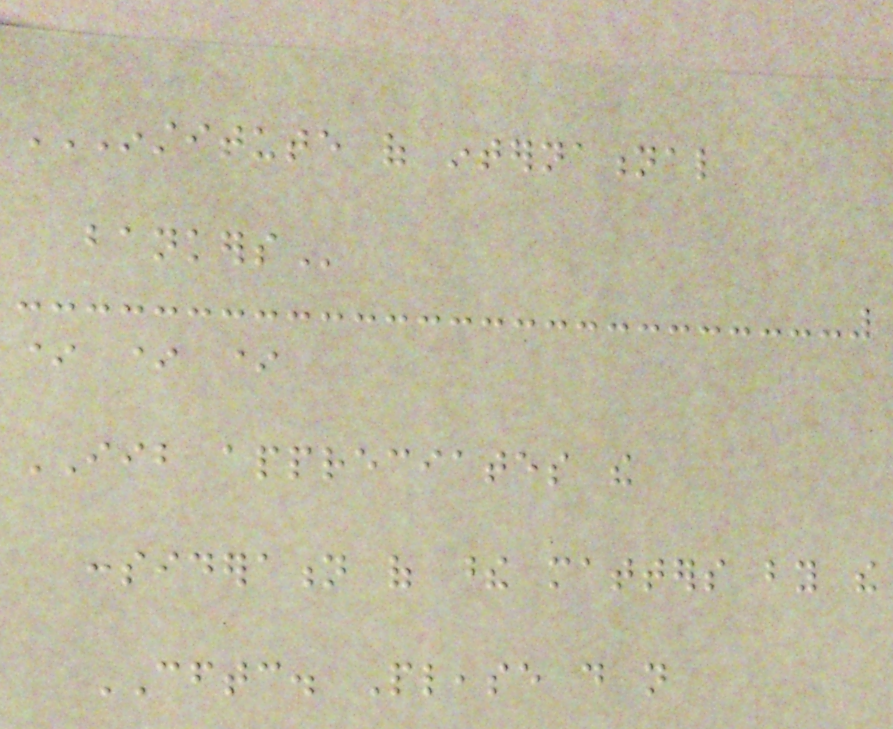INSTITUTE OF INTERNATIONAL
BANKERS
* * *
IIB appreciates the
consideration of these matters by the
CFTC. Please do not
